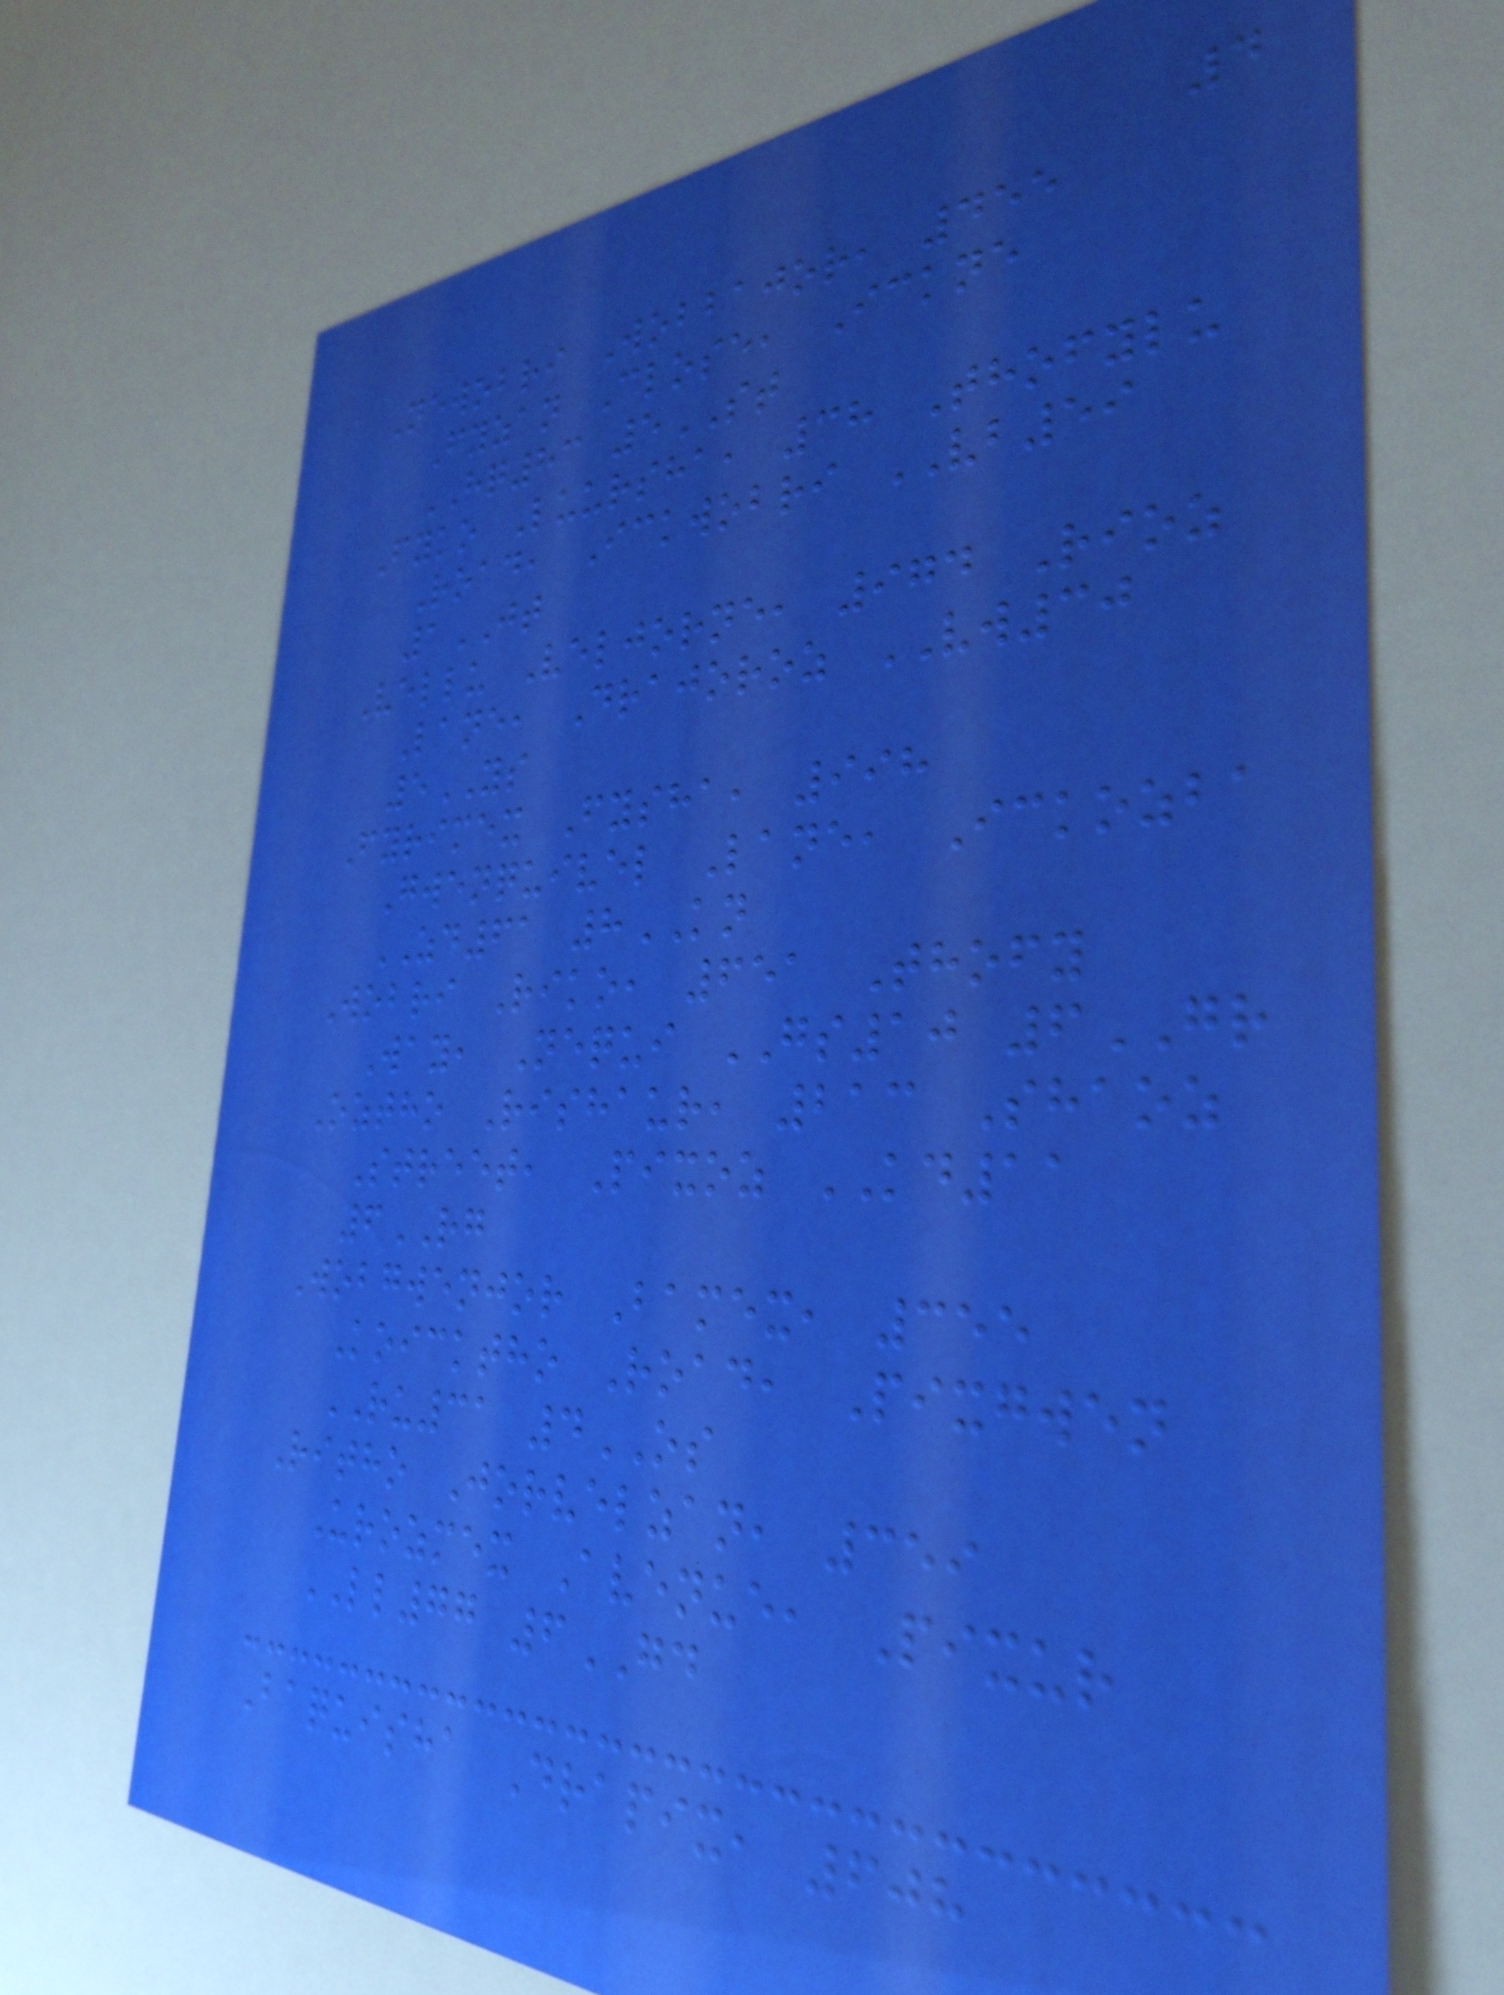4
Newobri Wobbajor, 455
Fyzan Close, Ickne
HQ83 5ST
Fyko Luursha, 38 Thofylu
Road, Ickwobri VB59
1JT
Vellu Veljorne, 974 Rioz
Lane, Drajoroz VW30
5YS
Fyrimex Fysha, 998
Gwenquivel Lane, Ickozba
ZD61 8KN
Wobri Riko, 651 Thofy
Way, Nequi GS10 6GR
Oztho Rishaur, 213 Shaoz
Street, Pixoz KD11
6RG
Wobgwenjor Bamex, 355
Koicktho Road, Pixgwen
RU31 4OS
Ritho Jorvelzan, 359
Urozmex Avenue, Pixur
LL77 6GD
Baquisha Drapix, 608
